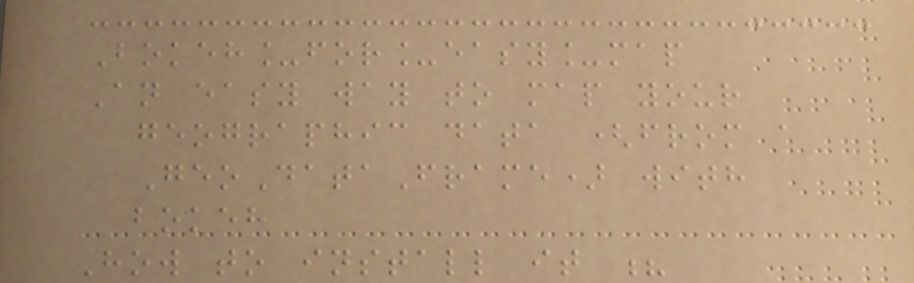Bokeh_for_easy_map
An easy way to map your
geographic data (from a
GeoDataFrame) with
bokeh
How to install it ?
